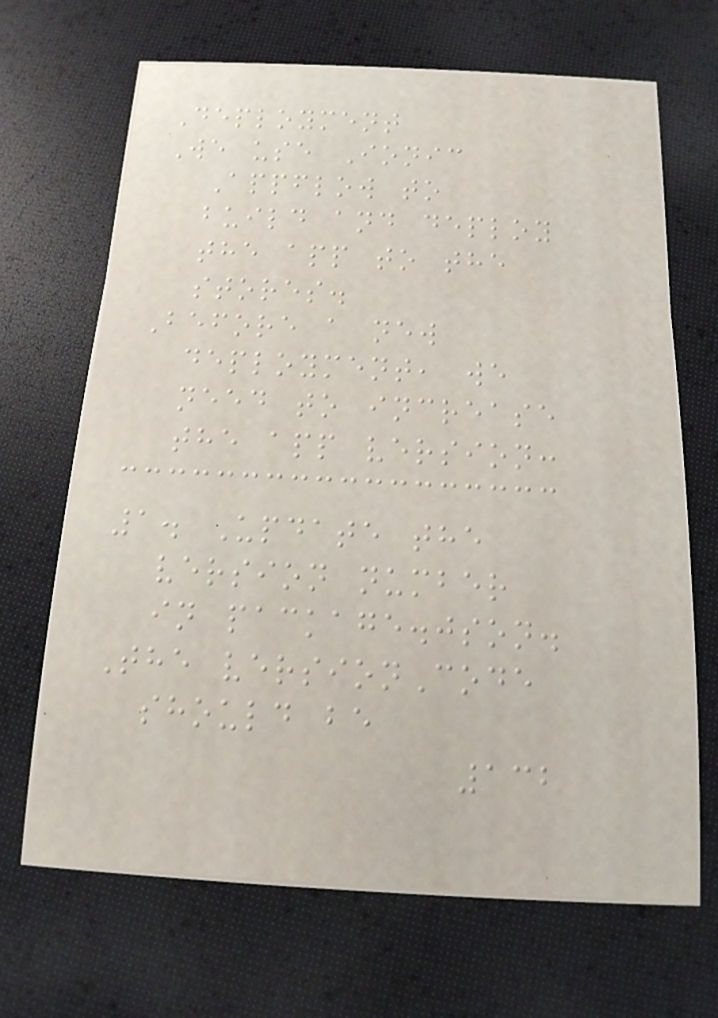Deployment
We use Ionic
Appflow to
build and deploy
the app to the
stores.
Before a new
deployment, we
need to increase
the app version:
1. Update the
version number
in package.json.
The versionCode
should be
132
